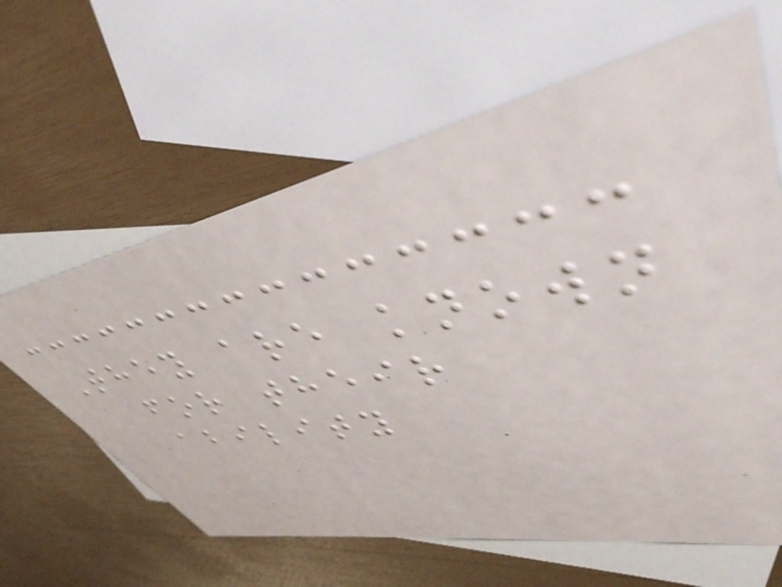They are known
for their
ability
